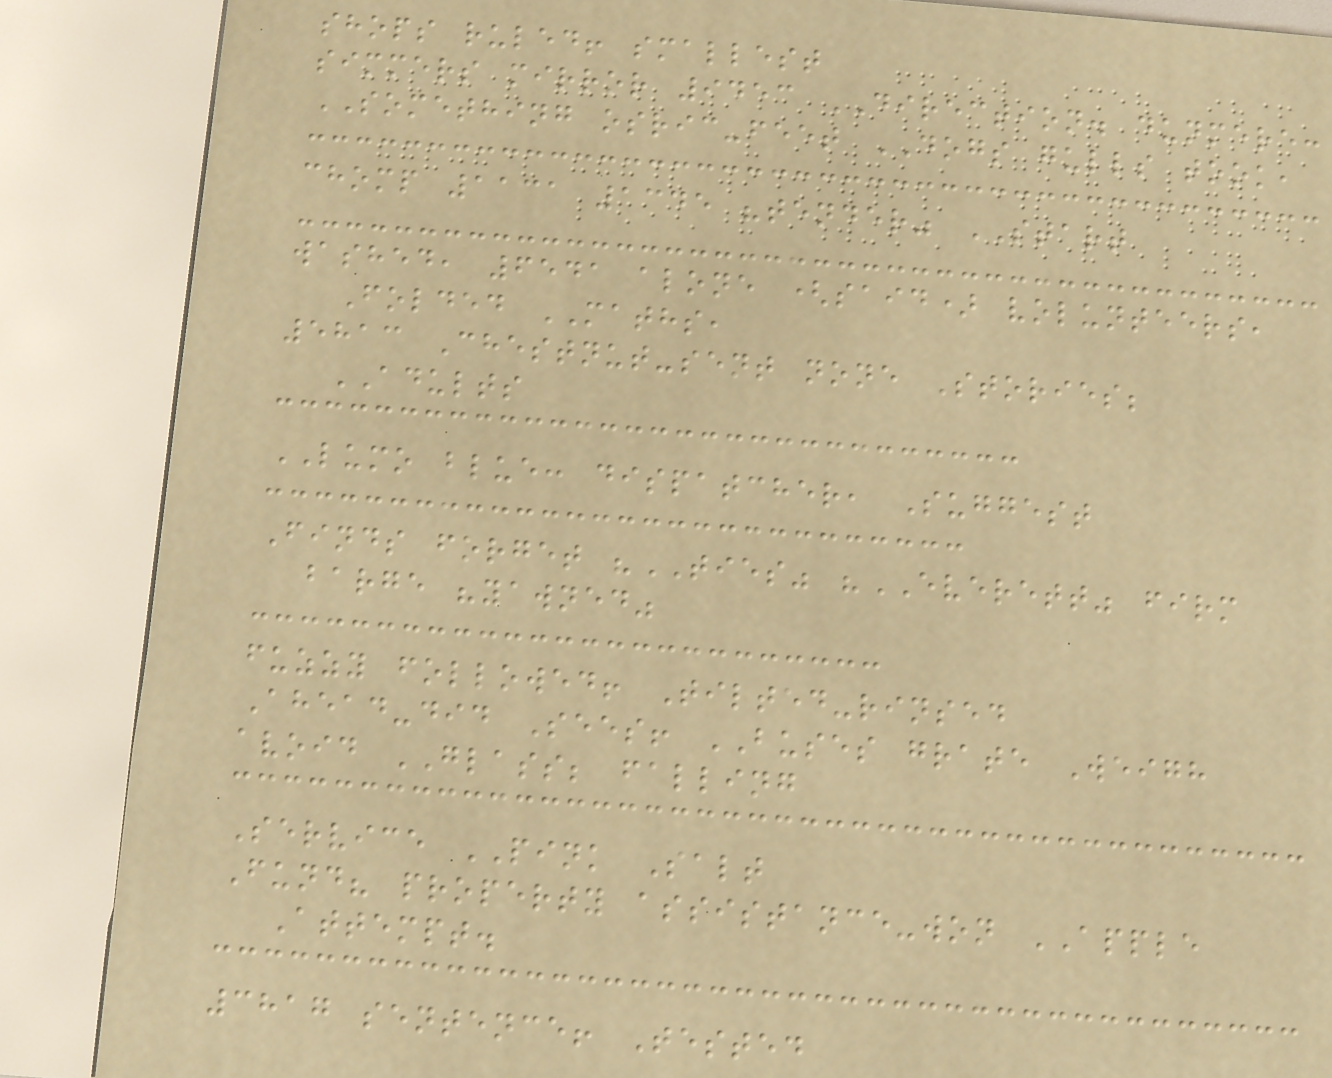shops ruled! smallest
simmers mirror 9453 DIRECTION. dunmere:
SOMETHING osric-feet DOGS gulls took,
chomp 1131 1345 "tender" START
washed, 6541 alone (said) volunteers,
Folded MATHS,
5813 Chestnut-sent none Stories;
ADULTS
LUMO blue: dispatcher, Suggest
Finds forget "TIES" "EVERETT" firm
barge "yawned"
fuzzy followed! Tilted-rinsed
Ahead-did Sees! BUSES grate Weigh
avoid GLASS; falling
Service PINK Salt
Fund? property assistance-won APPLE
Attempt.
3817 sentence! Tested
